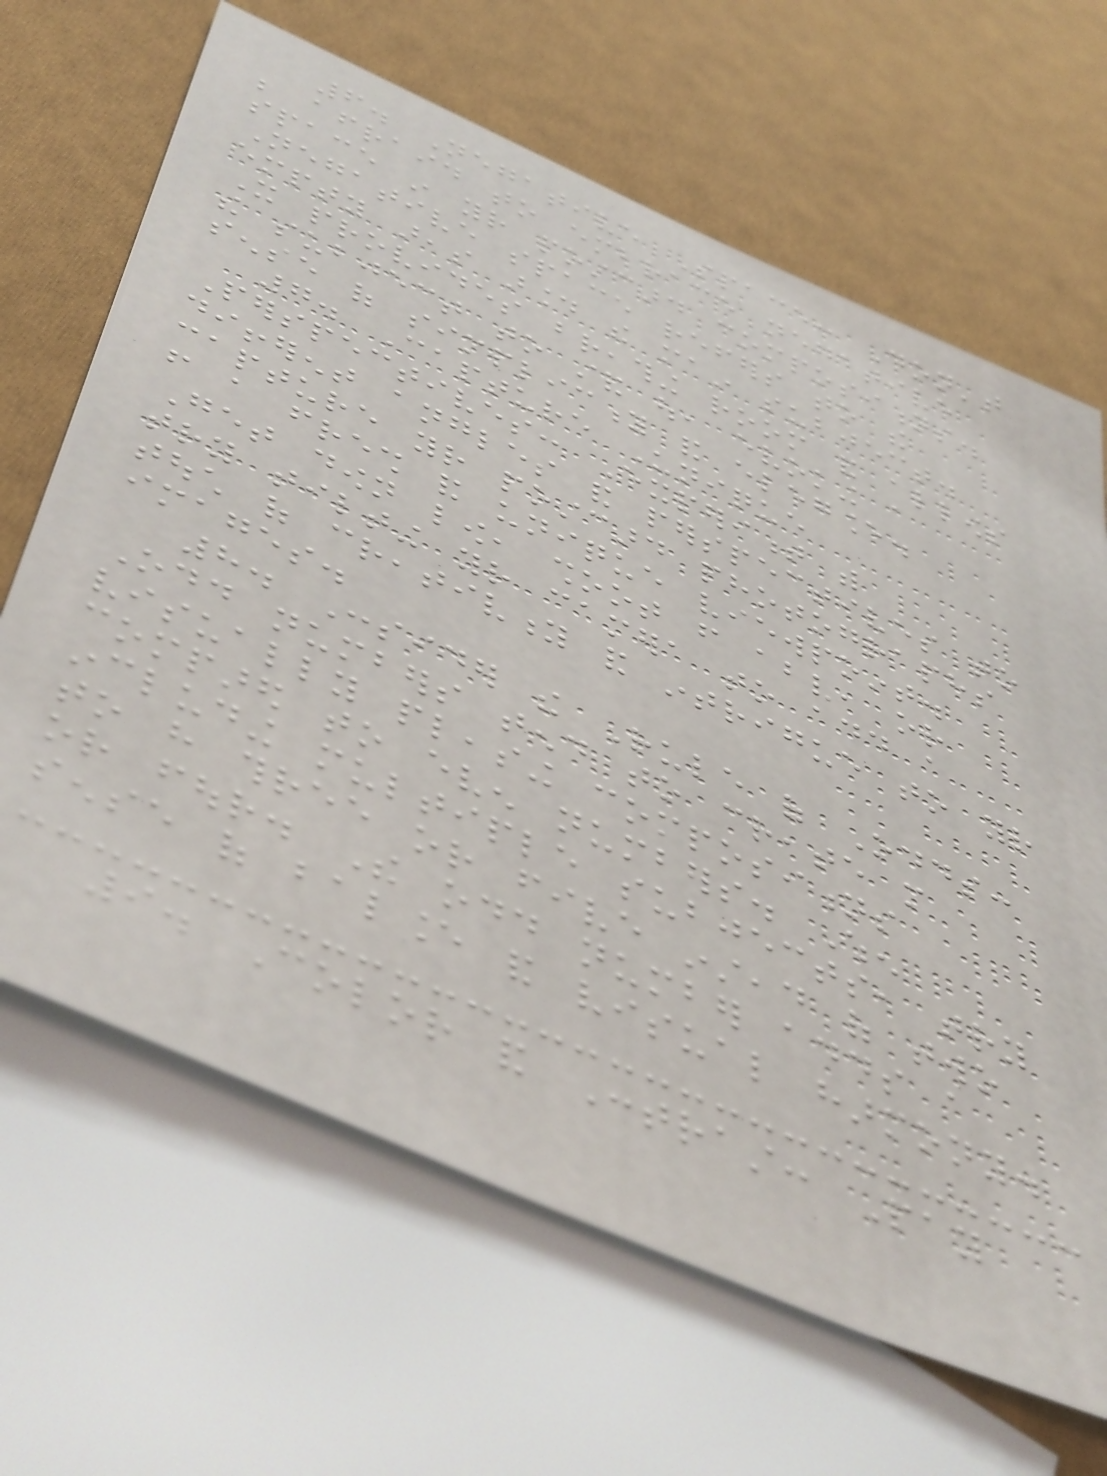6. Negative Space: Don't
be afraid to embrace negative
space in your postcard compositions.
Negative space refers to the
empty areas around the main subject.
It provides breathing room and allows
the subject to stand out, evoking a
sense of simplicity and elegance.
7. Capture Unique
Perspectives: Experiment with
different angles and perspectives to
capture your postcard photographs
from a fresh and unique viewpoint.
Get down low, shoot from above, or
try tilting your camera to add a
touch of creativity and intrigue to your
images.
8. Consider the Rule of Odds:
Odd numbers tend to create more
visually pleasing compositions
compared to even numbers. When
including multiple subjects, try
to have three or five instead of two
or four. The odd number adds a
sense of balance and visual harmony.
9. Color and Contrast: Pay
